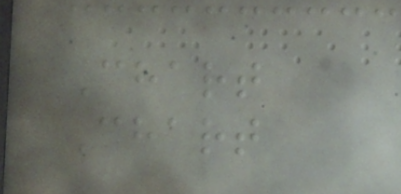Chart
Chart
